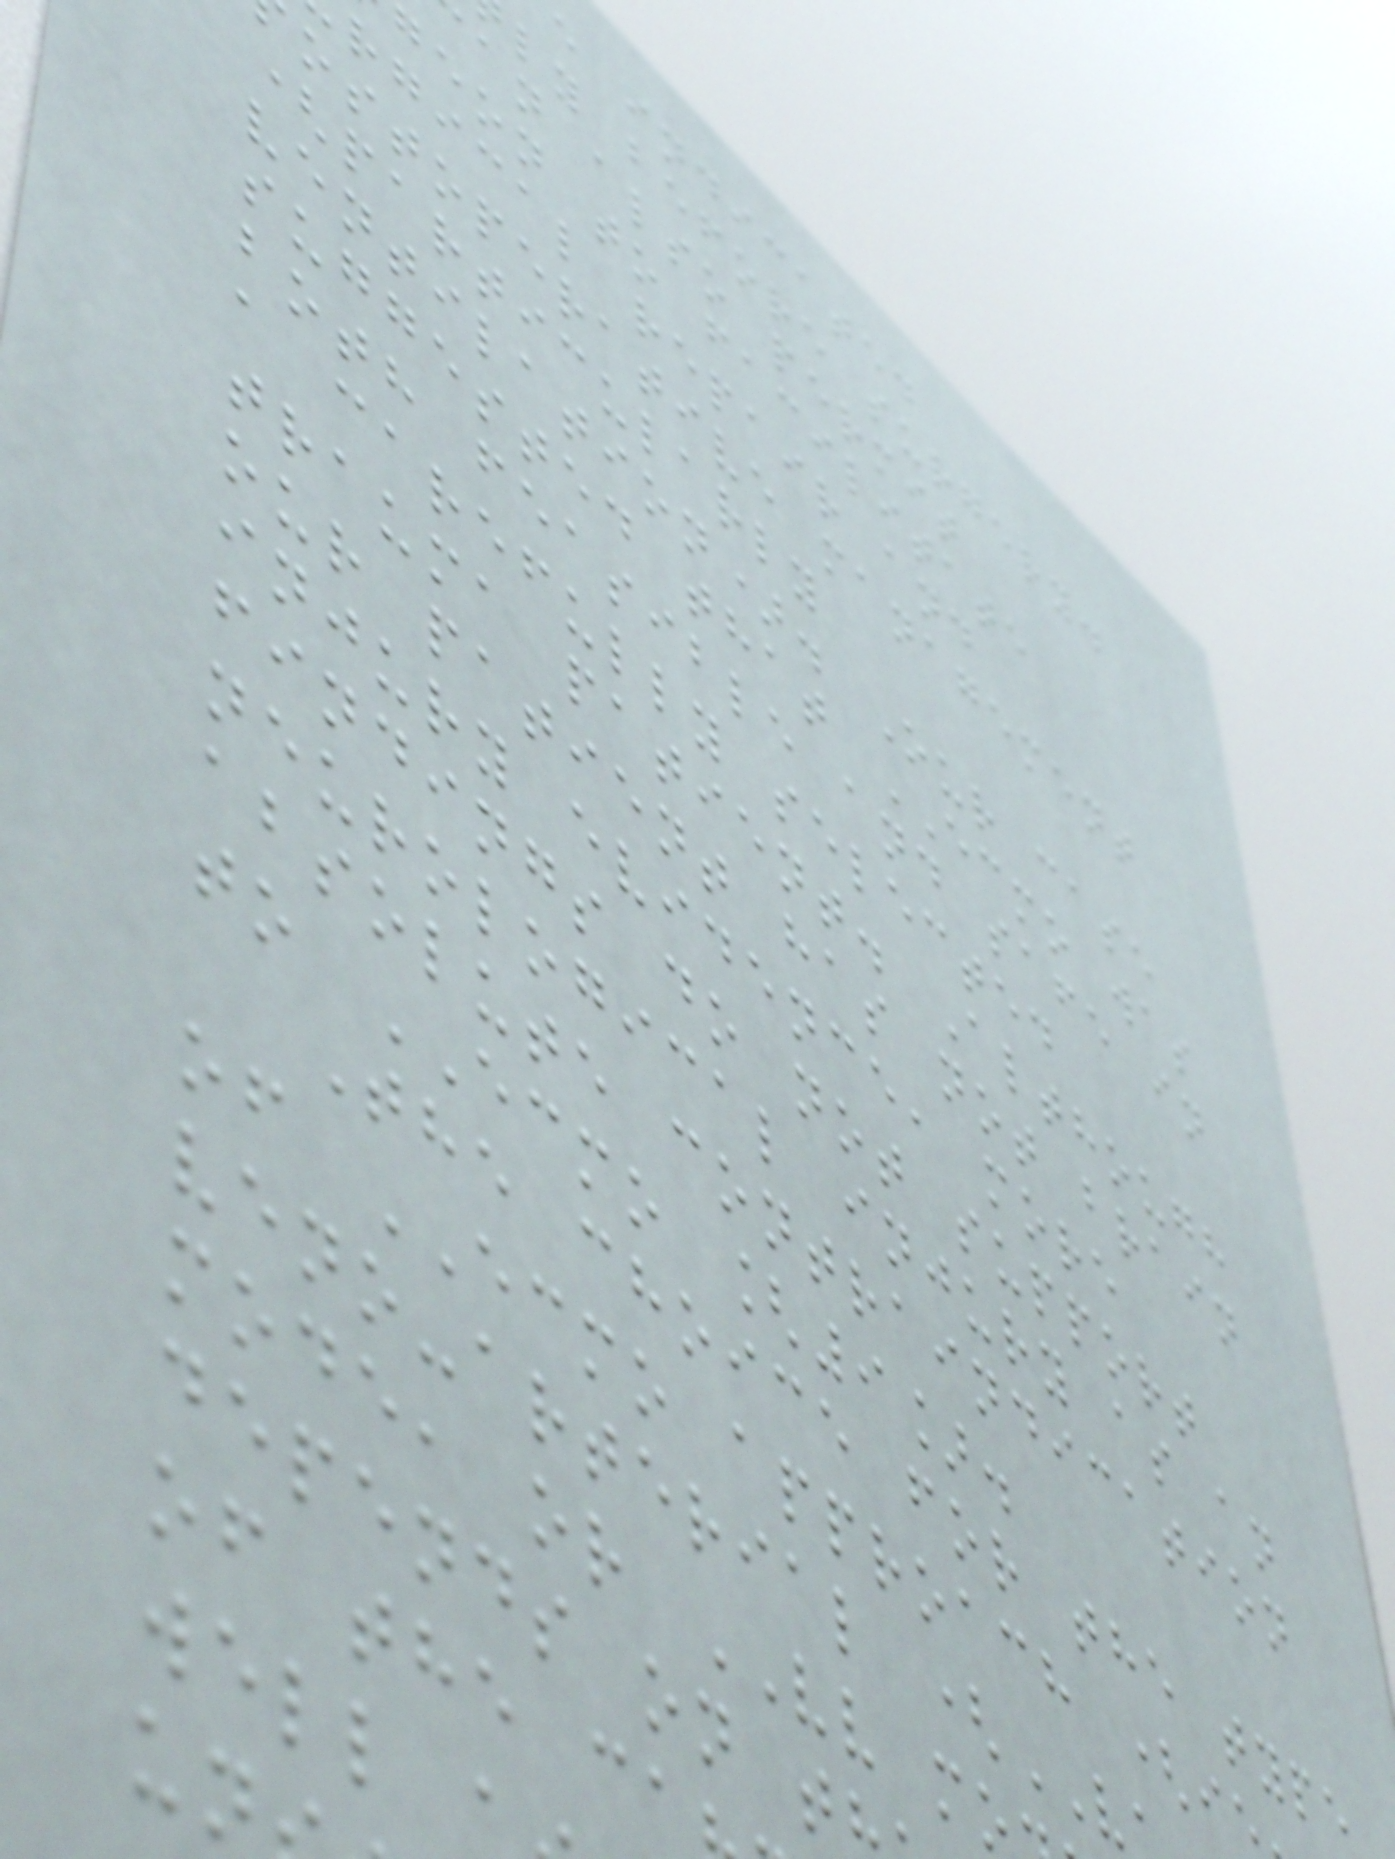e indicated
ly before surgery.
an also permit
geon to facilitate
rgical repair and
ostoperative management
(particularly
ventilation). Our case
suggested that ECMO was
both feasible and safe in
a carefully selected
trauma patient. Although
our patient has not brain
injury evidence, more
findings do not support
neurological injury as an
absolute contraindication
to ECMO [9].
The choice for the type
of ECMO approach (i
veno-arterial (
mode, or VV m
depends on t
of the ca
